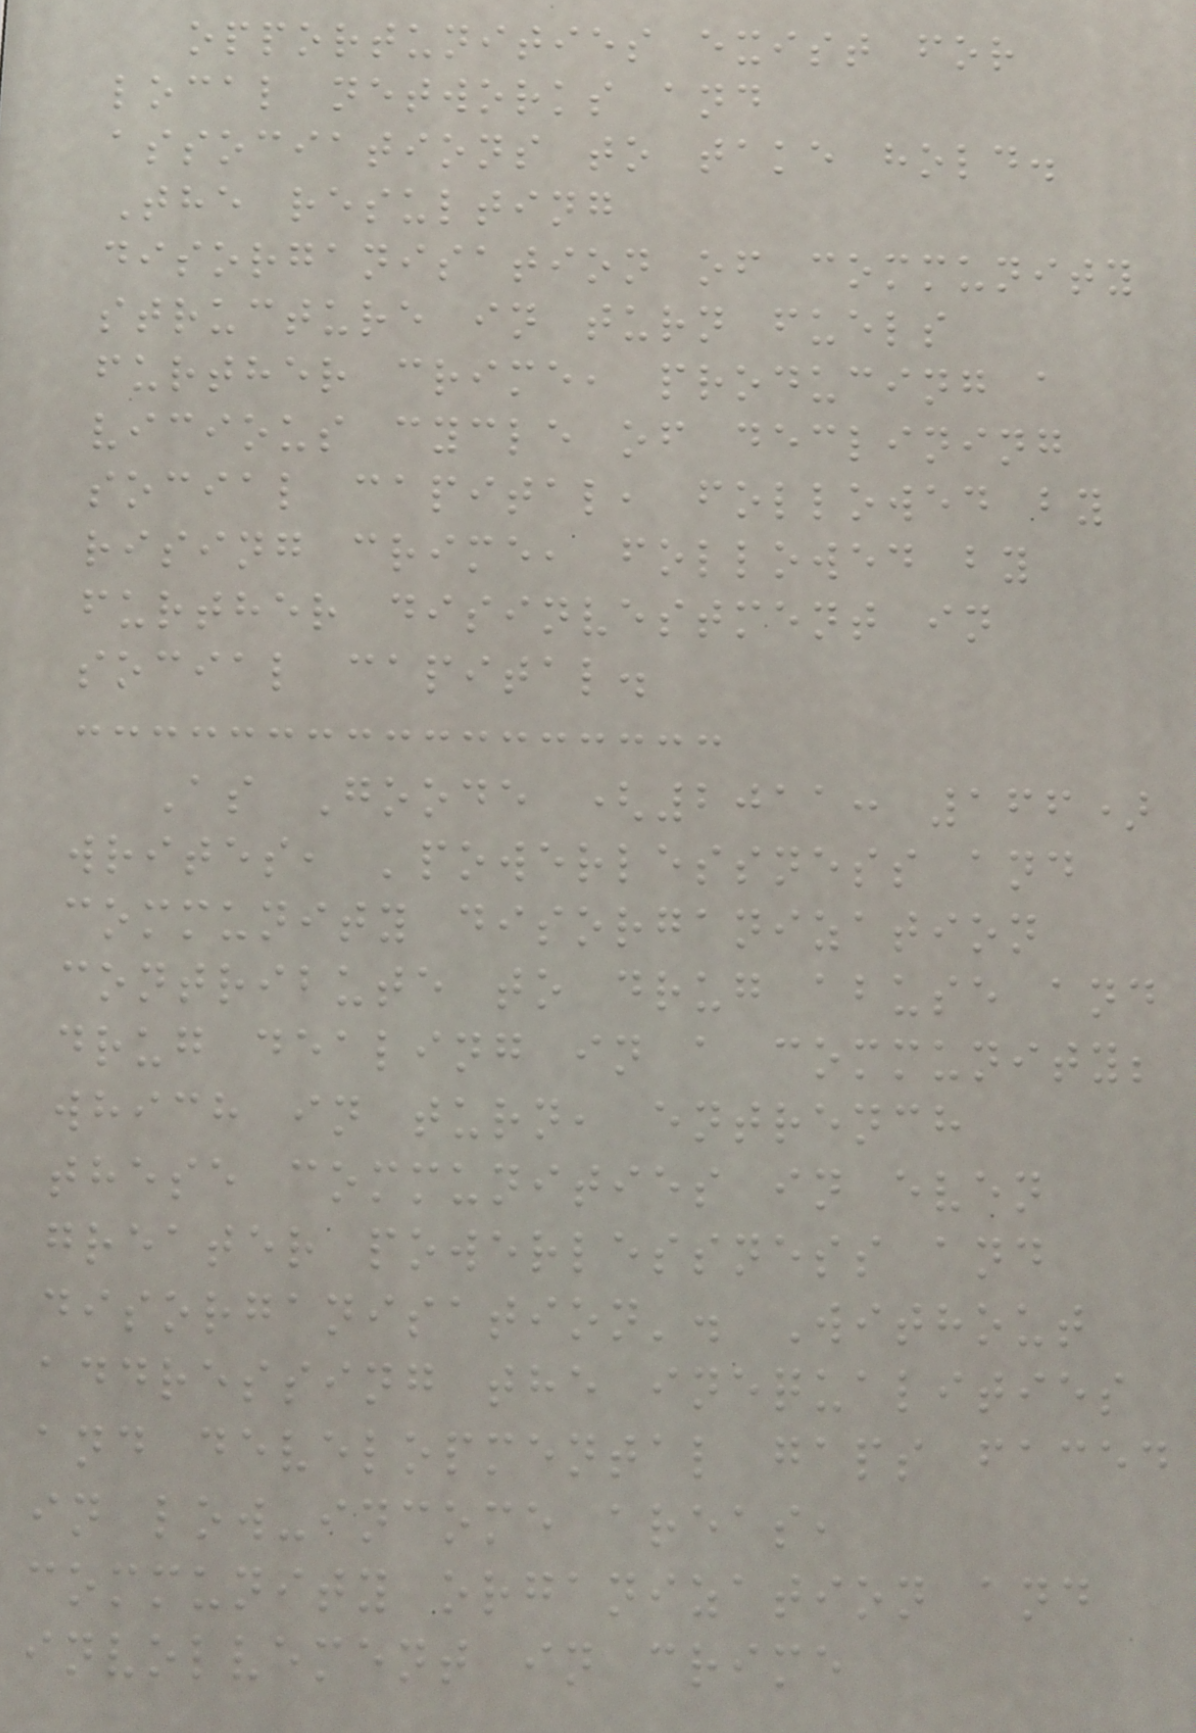opportunities exist for
local networks and
associations to take hold.
The resulting
disorganisation of community
structure in turn fuels
further crime, producing a
vicious cycle of declining
social capital, followed by
rising crime, followed by
further disinvestment in
social capital.
As Goode (2011: 166)
writes, 'powerlessness and
community disorganization
contribute to drug abuse and
drug dealing in a community;
which in turn, entrench
these communities in even
greater powerlessness and
disorganisation'. Without
addressing the inequalities
and developmental gaps faced
in low-income areas,
community organization and
involvement in crime
